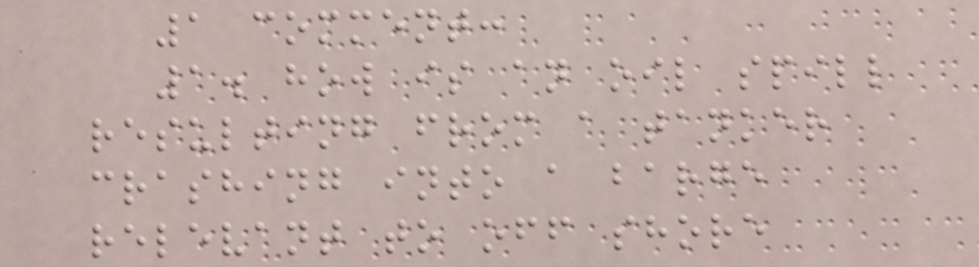1 comment:
1. how is an oil spill
resulting from a tanker
crashing into a barge
relevant to off shore
